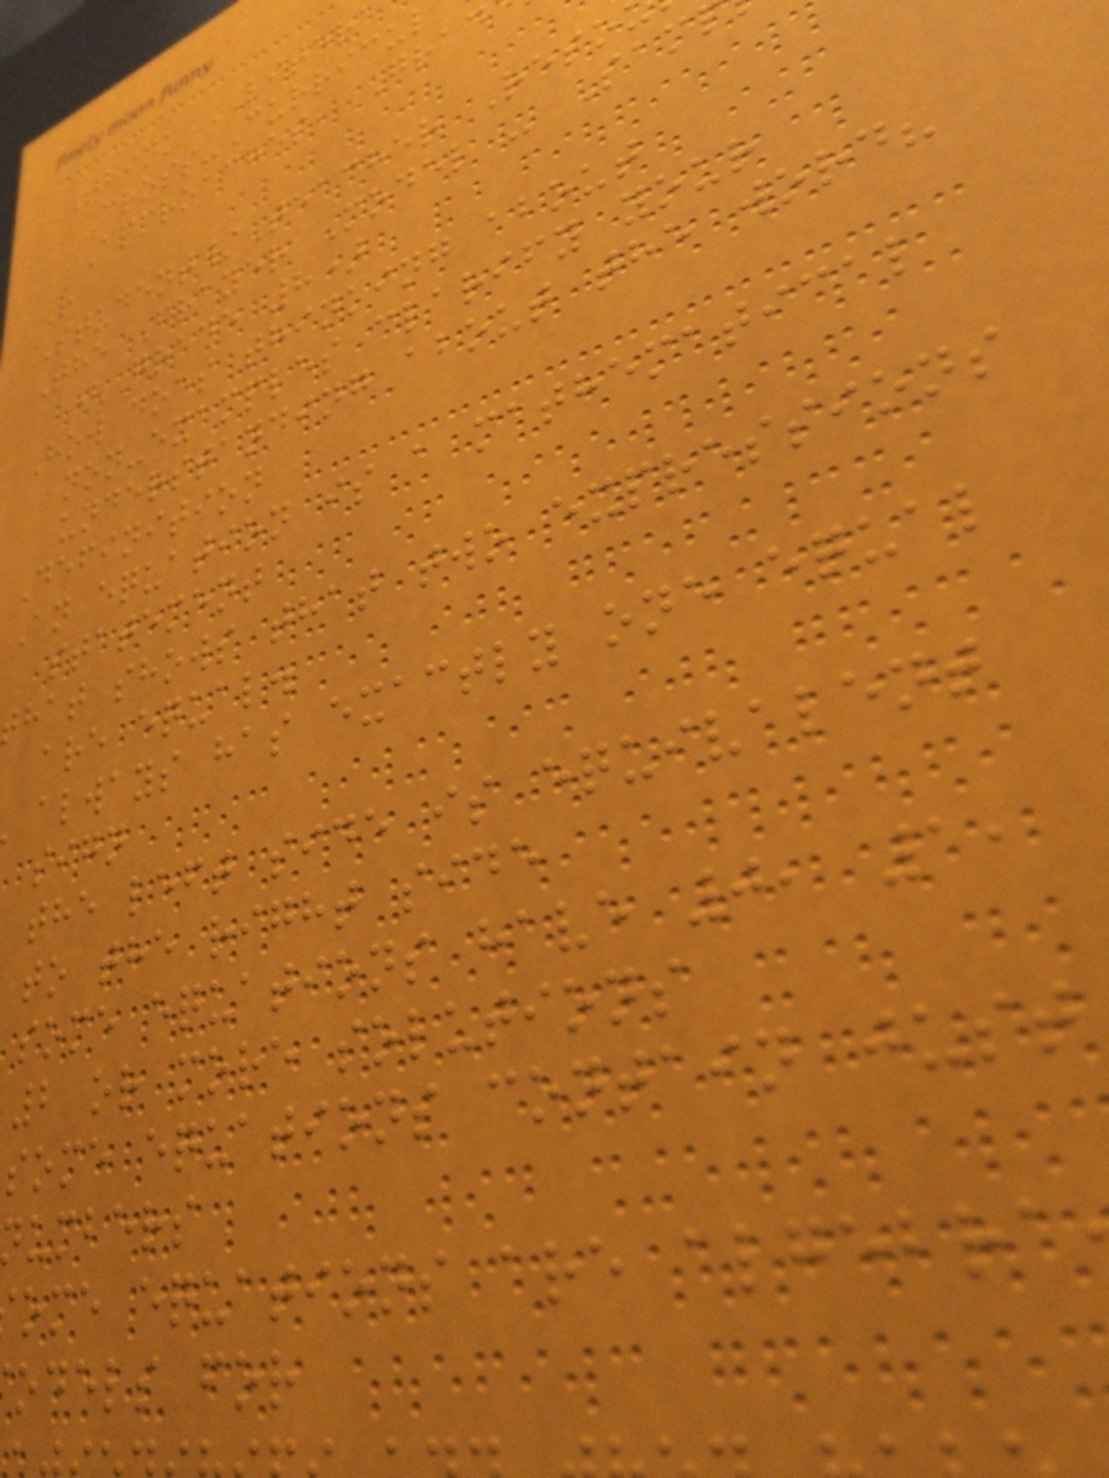THINK LITER
Cross-Curricul
Approaches, Grad
R
Student/Teacher Reso
The Frayer Model - Sam
(Grade 8)
How does thinking about
non-examples clarify your
understanding about the word?
Definition
An equation is a mathematical
statement
hat shows that two expressions
are equal.
always has exactly one equal
sign
the left side is equivalent
to the right side
some equations have 0, 1,
2 or more solutions
some equations contain just
umbers
ome equations are algebra
odels for
